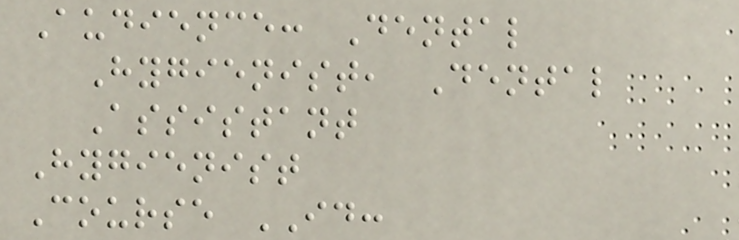Audience: Dental
Hygienist, Dental
Assistant
Hygienist
Course ID:
